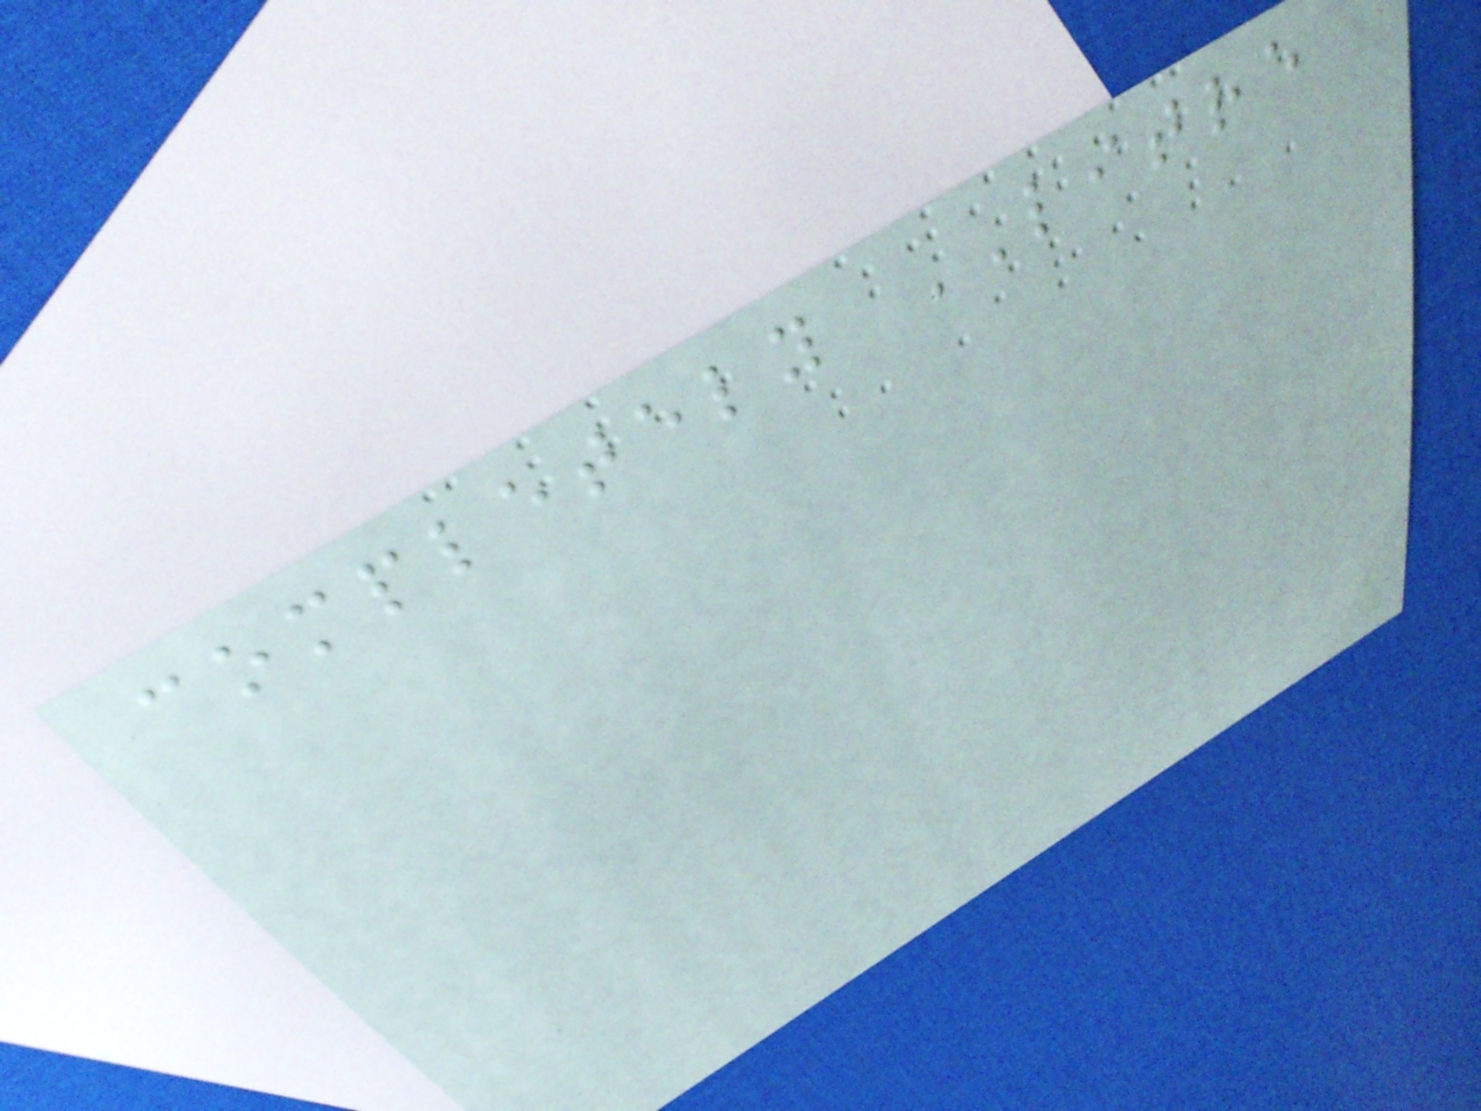completely LITRE
